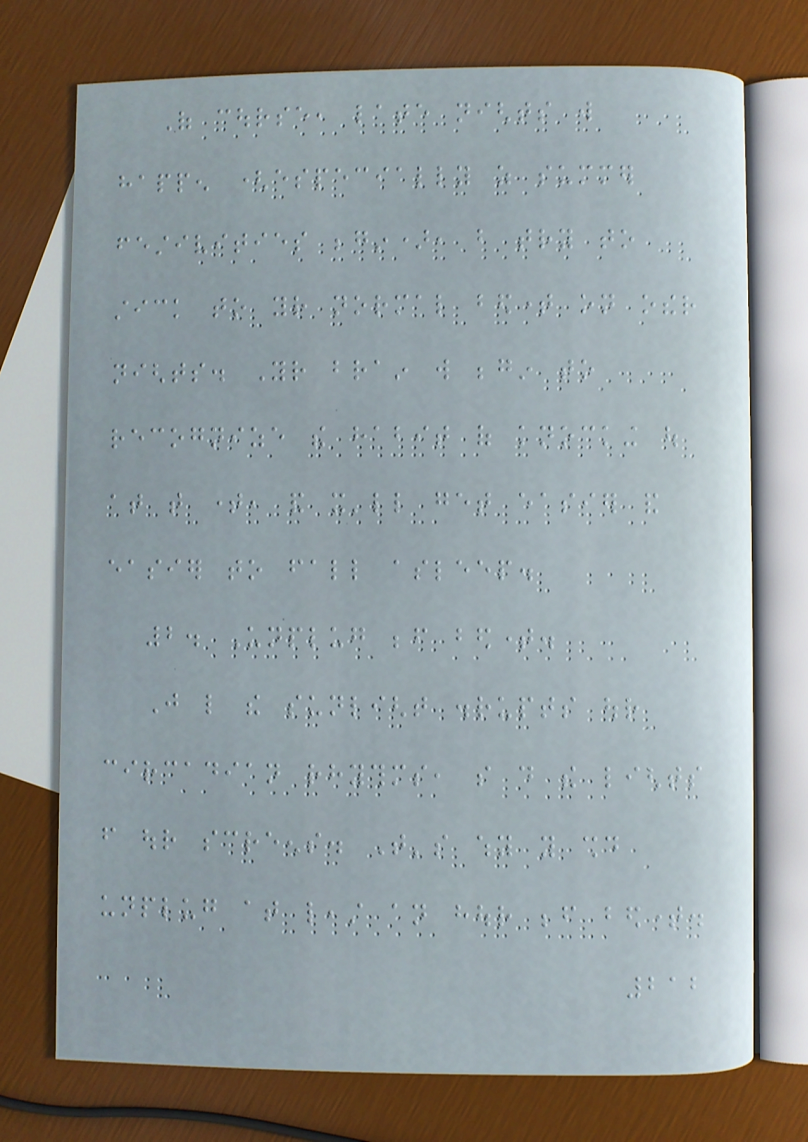Of course, late nights will
happen (especially as summer
festivities begin), but try to
stick to your normal bedtime on other
nights. Your brain will begin to
recognize the habit of knocking out
at that time, and it'll get easier and
easier to fall asleep.
2. Unplug before bedtime.
Just like the sunlight disrupts our
circadian rhythms, so do the lights
from our screens. That's why you should
unplug at least an hour before bedtime.
212
